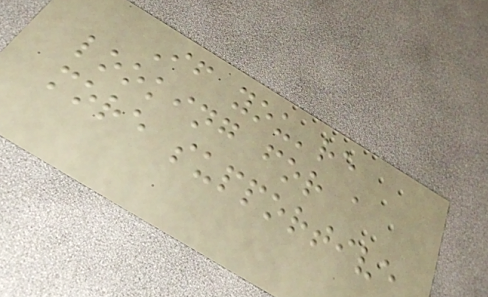If you're
looking for a
more supportive
